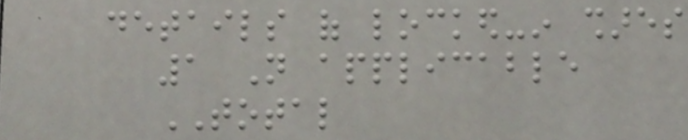details of locked-in shares
1 Not applicable
TOTAL
